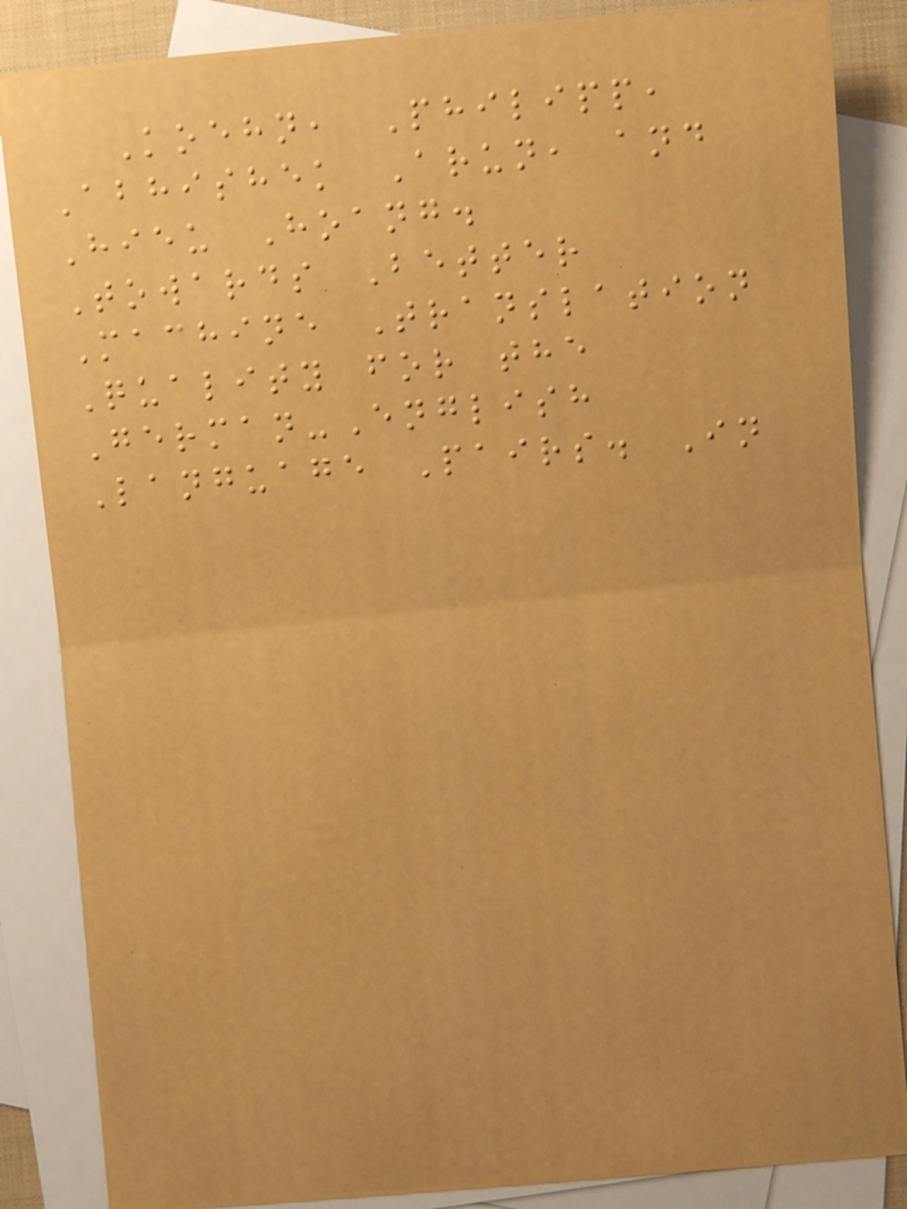Koehn, Philipp,
Abhishek Arun, and
Hieu Hoang.
Towards Better
Machine Translation
Quality for the
German-English
Language Pairs. In
